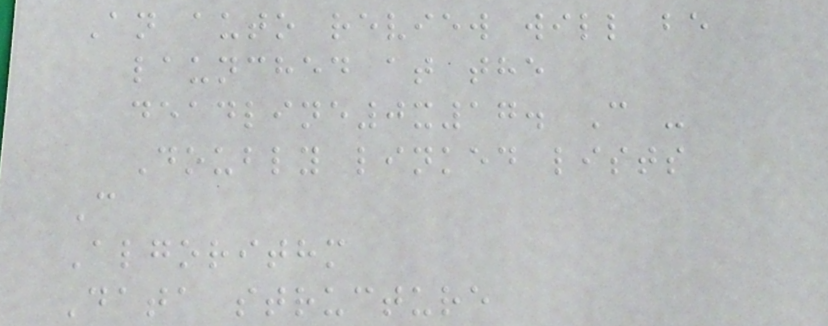An auto review will be
launched at the
deadline0x17. C -
Doubly linked lists
C
Algorithm
Data structure
